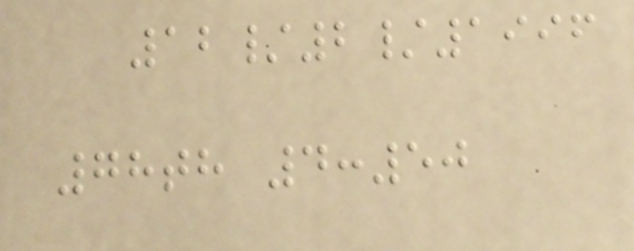12/2/1996
78th 4:50
